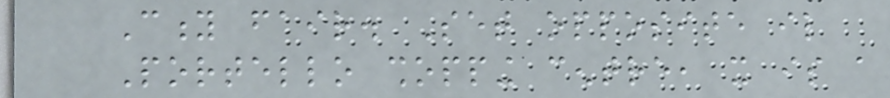City fair. Set opposite il
Portello shopping centre, it is a
